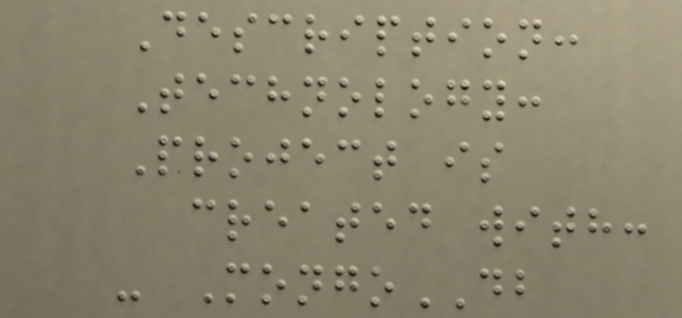Description:
Technology:
Project is
created with:
- MongoDB
